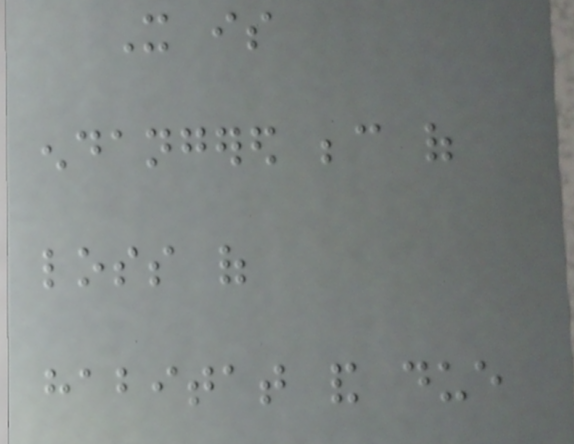It is
endangered because of
loss of
habitat and due
